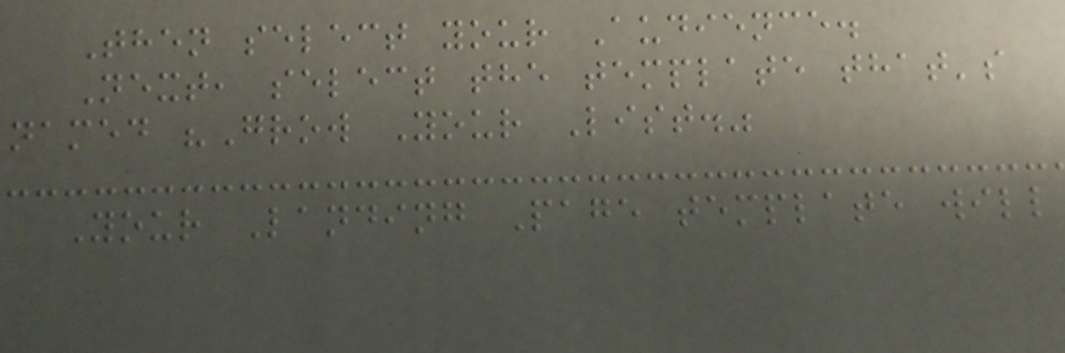Then select your Audience.
Next, select the template that's
named "Grow Your List."
Your Landing Page template will
